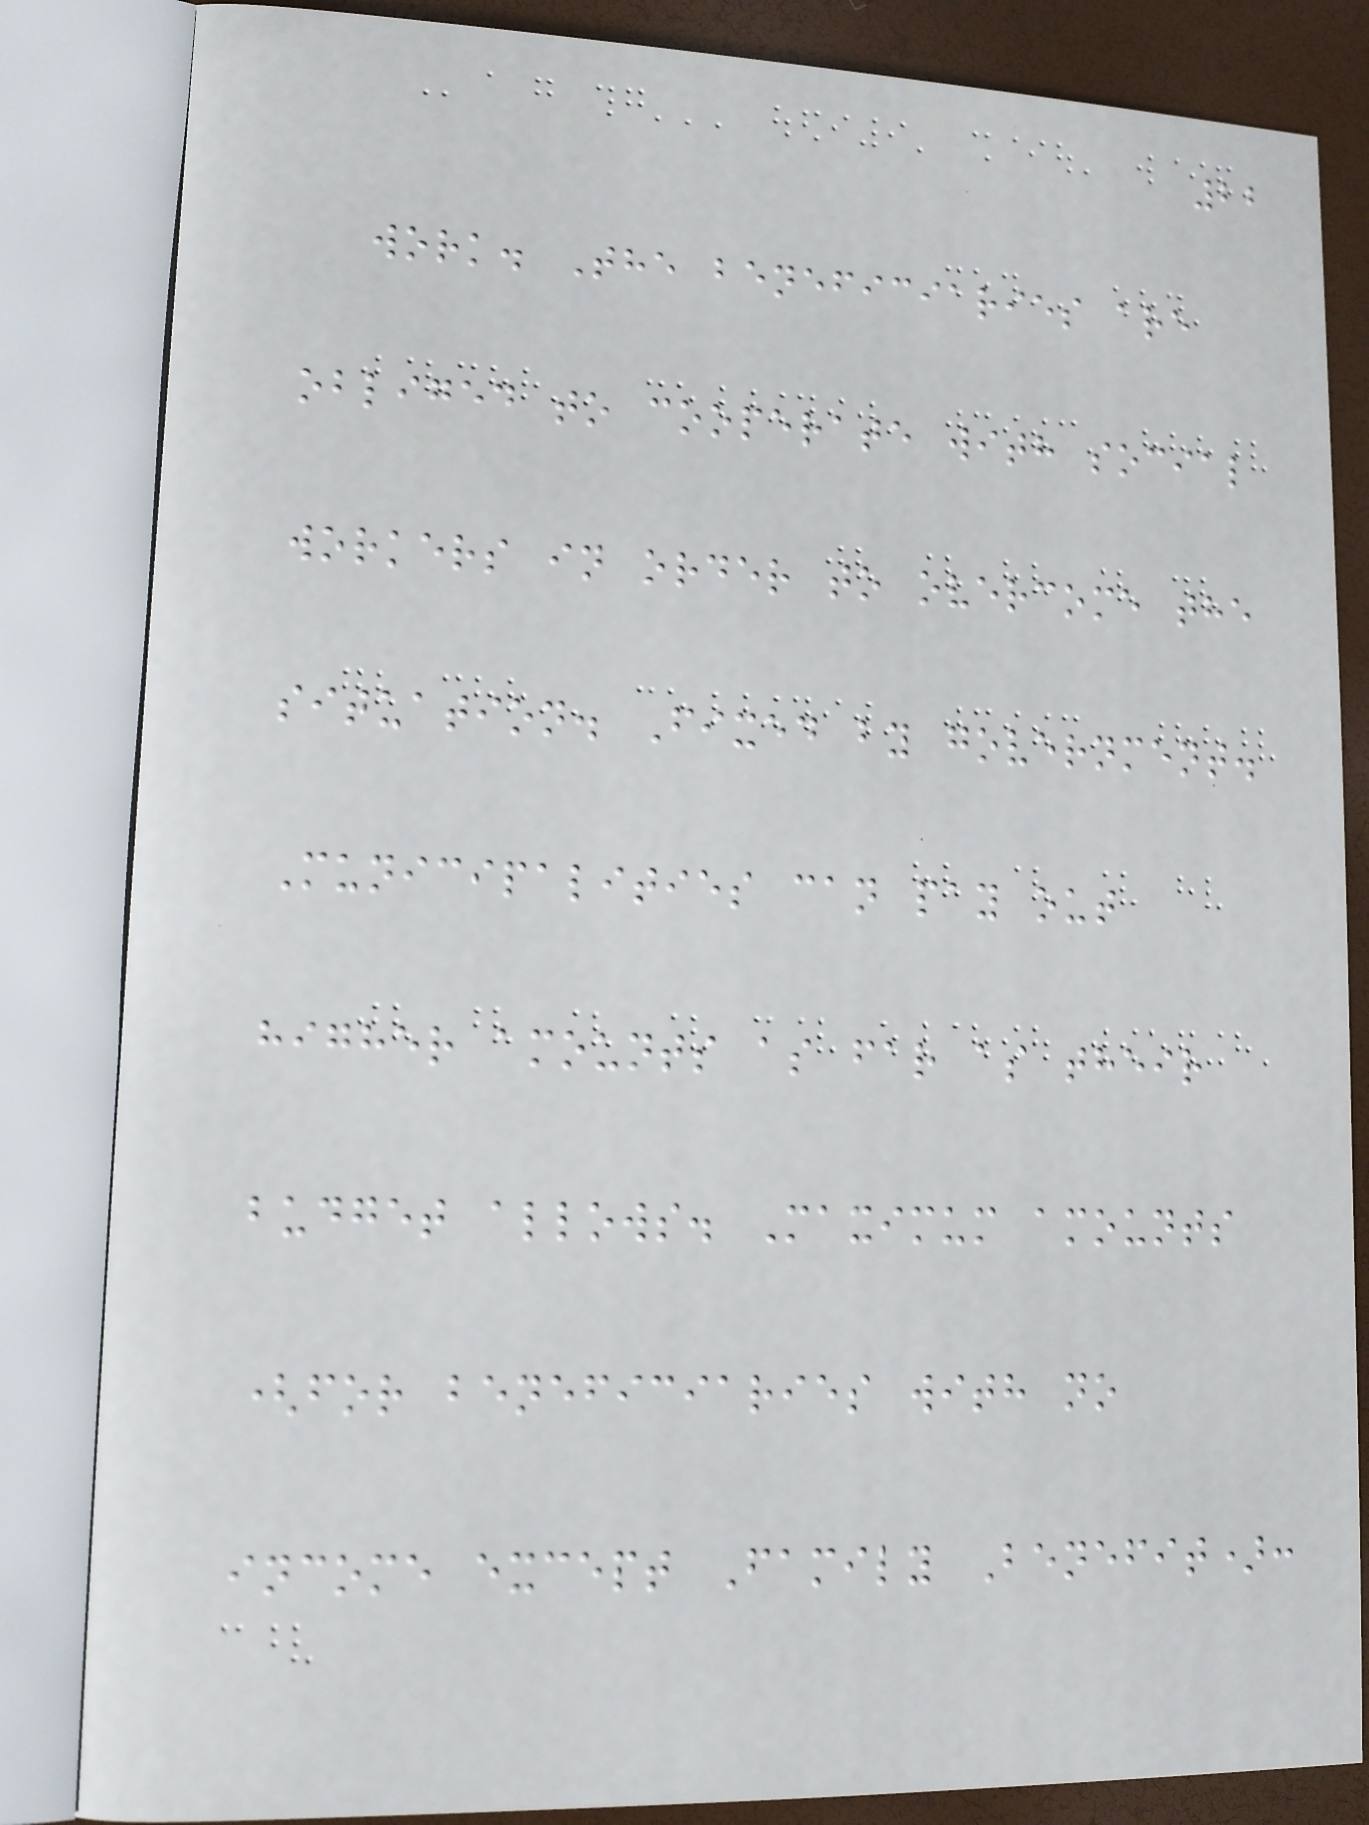22
work. The beneficiaries are
obliged to cooperate with social
workers in order to overcome the
situation. Fixed by government.
Municipalities can pay out
higher amounts as far as their
budget allows. Maximum amounts
(for beneficiaries with no
income except Family Benefit):
